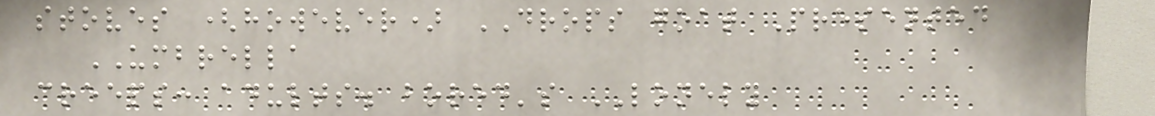stoves (however) DROPS goat Presented
UMBRELLA
creeps: adults. bored's LONELY
